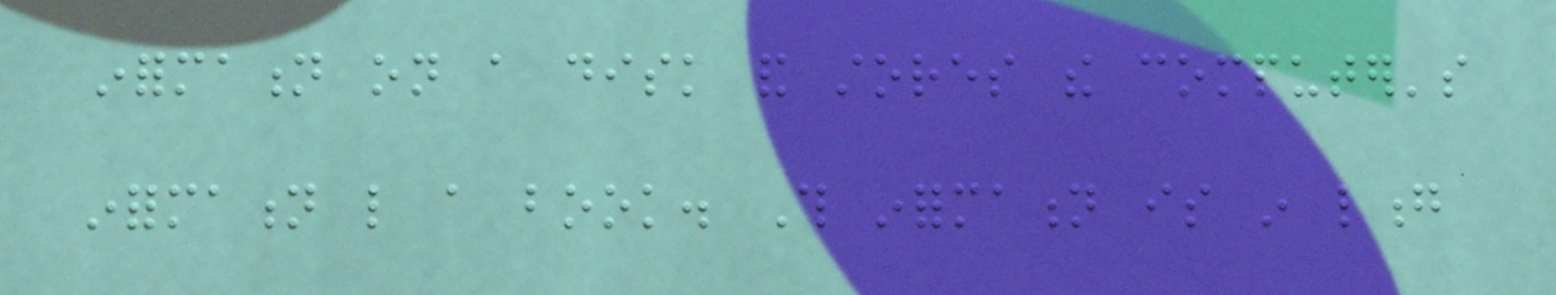information on a disk and stores the computer's
information like a book. This information is in long
